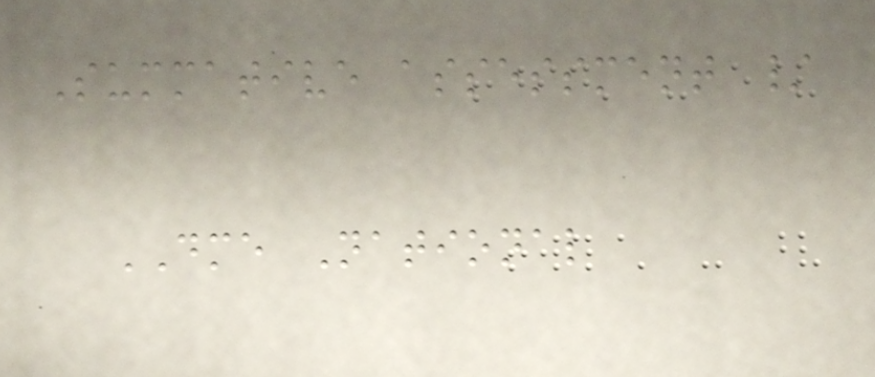Summative assessment /
DME National
